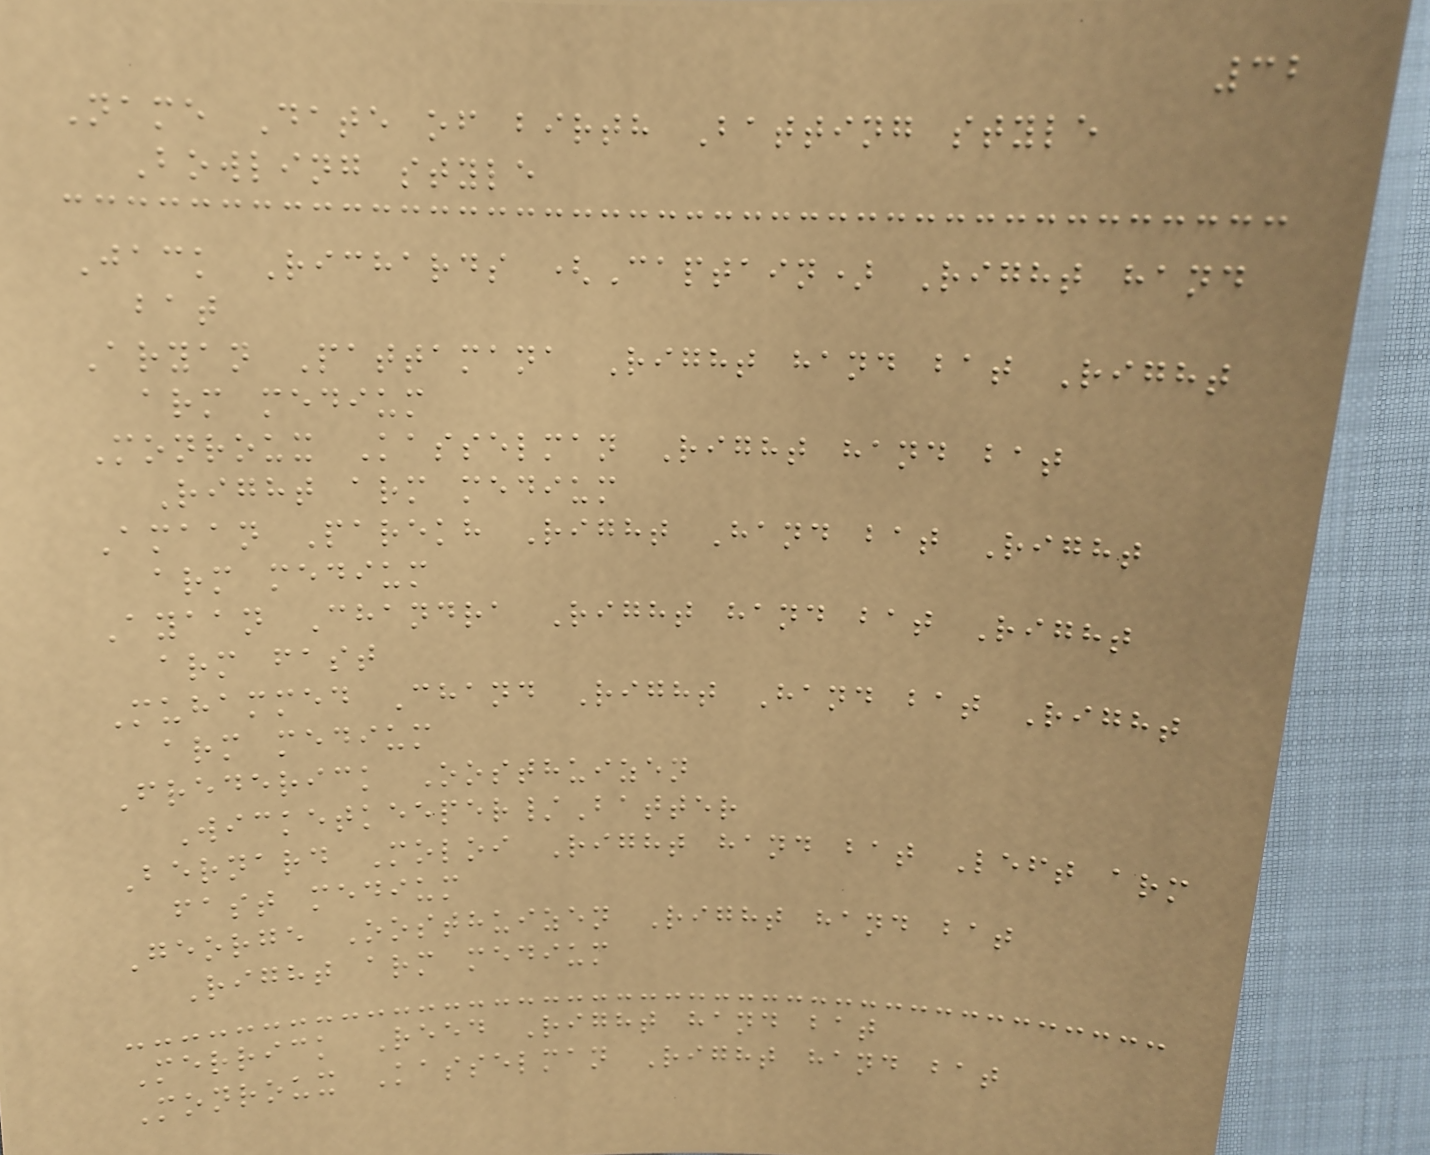32
Name Date of birth Batting style
Bowling style
Jack Richards (Captain) Right hand
bat
Aryan Pattamana Right hand bat Right
arm medium
Monroux Kasselman Right hand bat
Right arm medium
Amaan Parekh Right Hand bat Right
arm medium
Ayaan Chandra Right hand bat Right
arm fast
Muhammed Chand Right Hand bat Right
arm medium
Frederick Oosthuizen
Wicketkeeper/Batter
Bernard Moloi Right hand bat Left arm
fast medium
George Oosthuizen Right hand bat
Right arm medium
Merrick Reed Right hand bat
Monroux Kasselman Right hand bat
